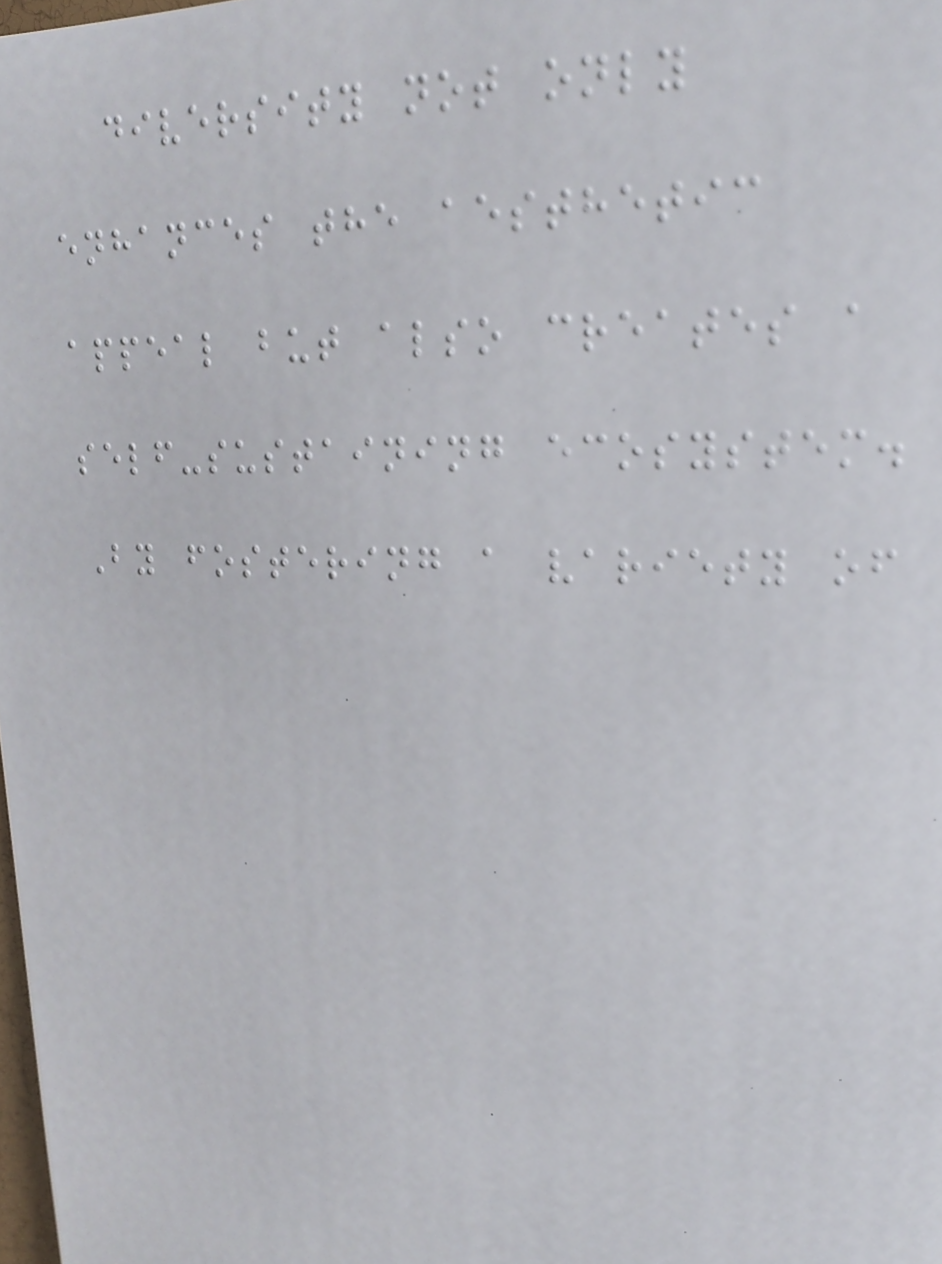diversity not only
enhances the aesthetic
appeal but also creates a
self-sustaining ecosystem.
By fostering a variety of
